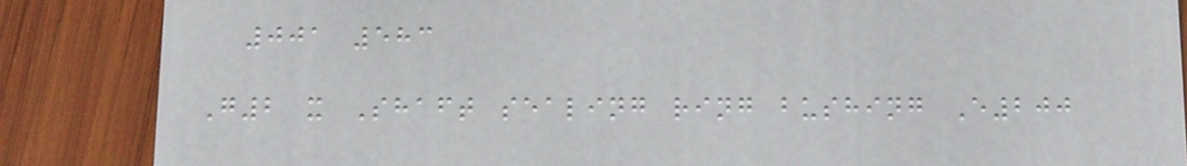001 583
G2 x Shaft sealing ring bushing E200
